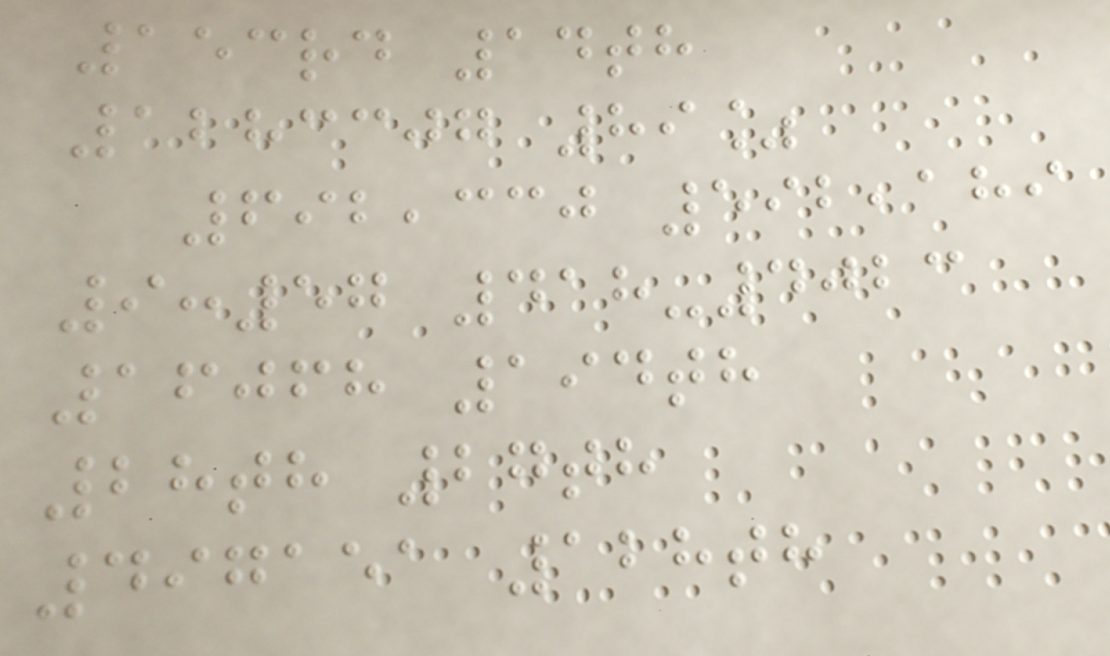153rd 14th
1283307 89%
692,330 592,189
9:57 418-4023
16068 194th
28th 27th
497151 128th
